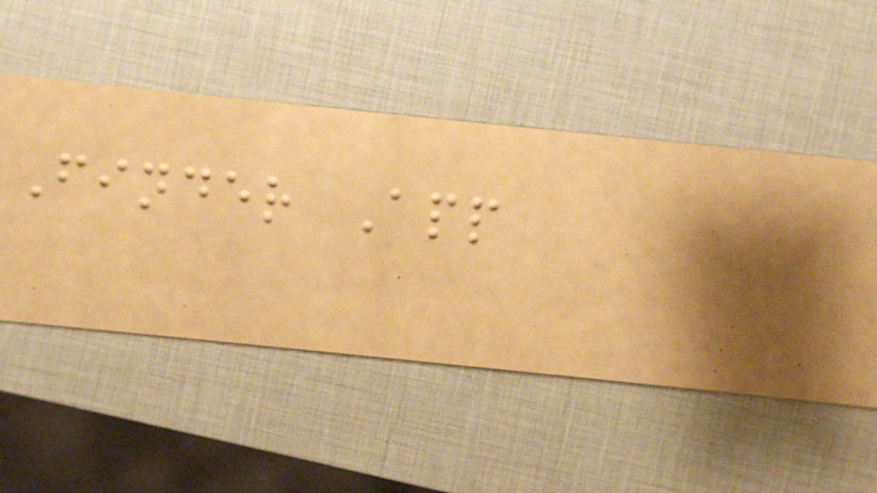Finder App
